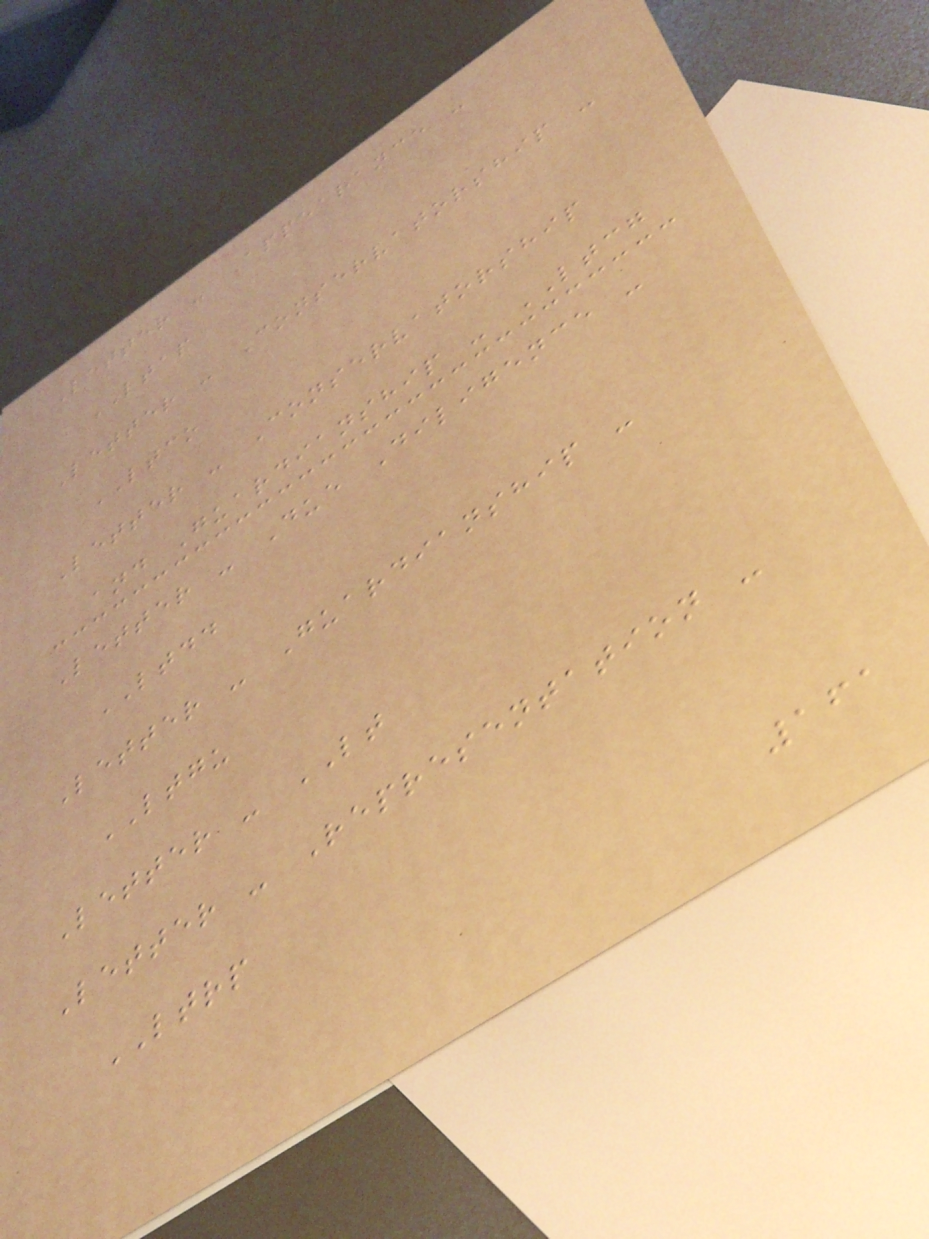Letter - Appearance -
LTAP
Letter - Conservatorship -
LTCO
Letter - Conservatorship
and Guardianship - LTCG
Letter - Due Diligence -
LTDD
Letter - Guardianship -
LTGU
Letter - LT
Letter - Representation -
LTRP
161
